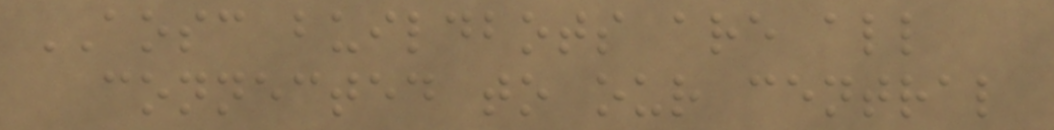AOSC buildbots are all
connected to our central
